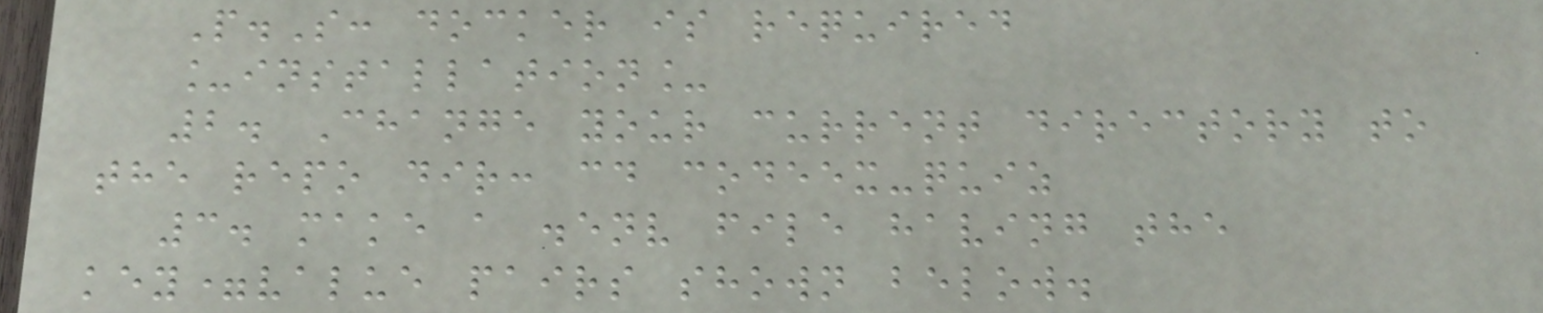P.S: docker is required
_installation_
2. Change your current directory to
the repo dir: cd codeex-quiz
3. make a .env file having the
key=value pairs shown below.
